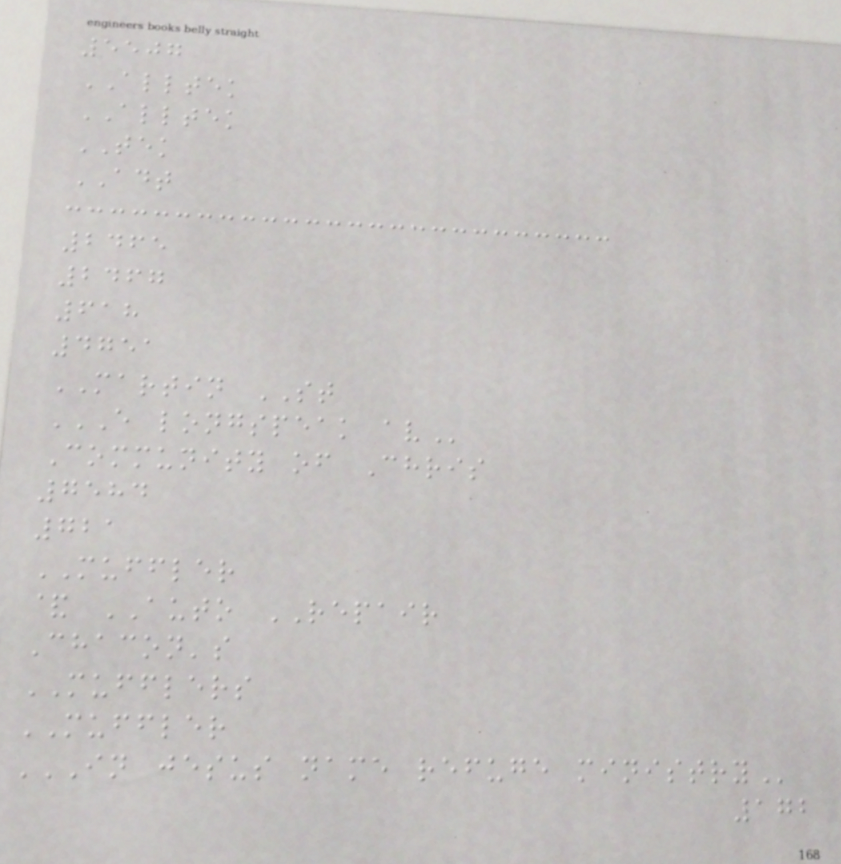5507
ALLTEK
ALLTEK
TEK
ADT
2465
2467
618
4751
MARTIN ST
E LONGSPEAK AV
Community of Chris
7584
721
MUFFLER
& AUTO REPAIR
Chacon's
MUFFLERS
MUFFLER
IN JESUS NAME REFUGE MINISTRY
172
